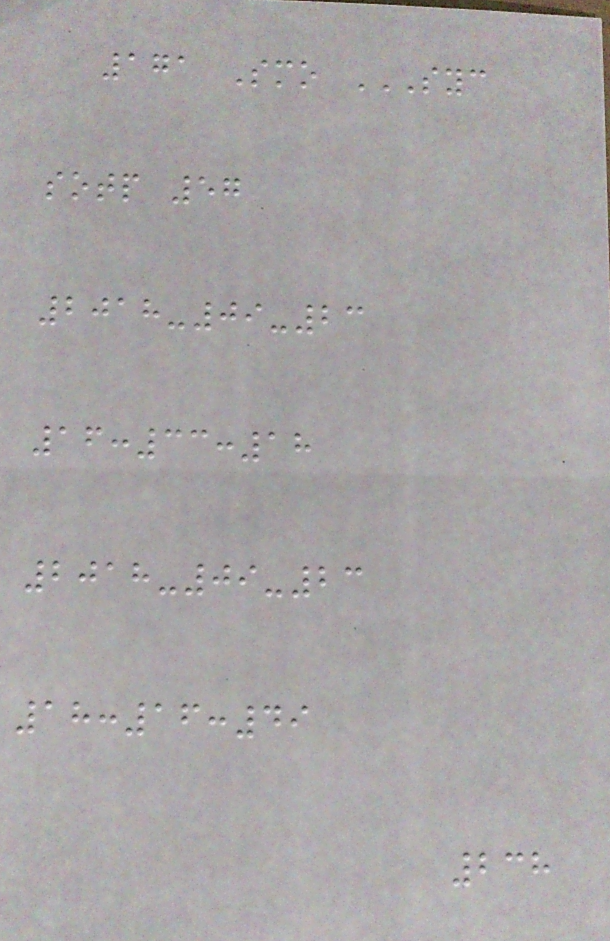171 Smo SYC
SOTP 57
2018-09-23
16:33:18
2018-09-23
18:16:49
238
